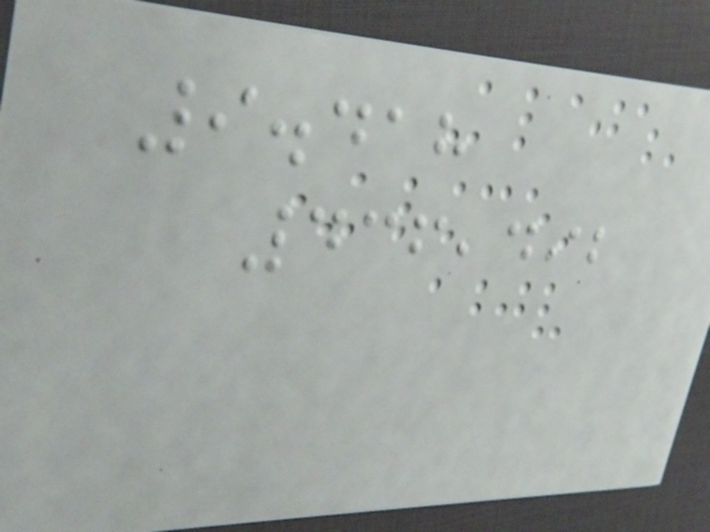9.418
436,492
